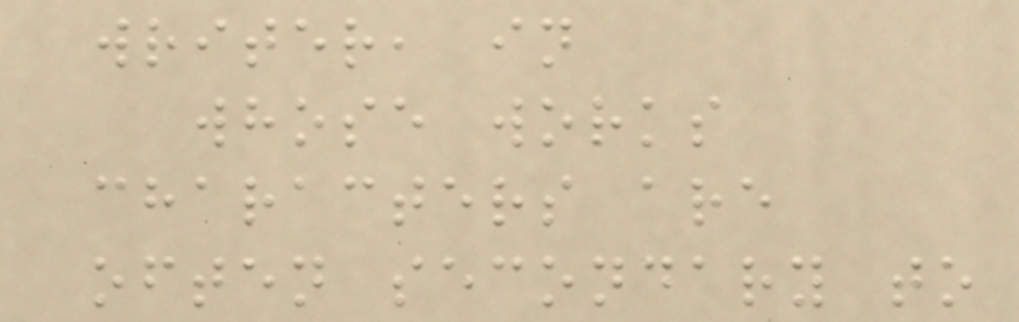writer, in
whose works
characters are
often secondary to
